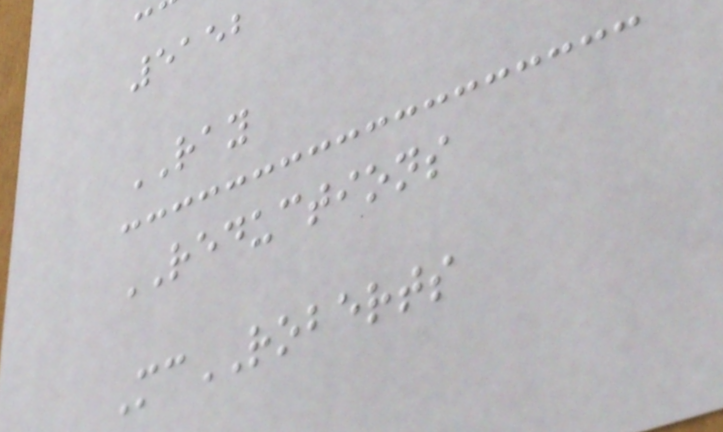5152
RAY
REDUCTIONS
McROBERTS
